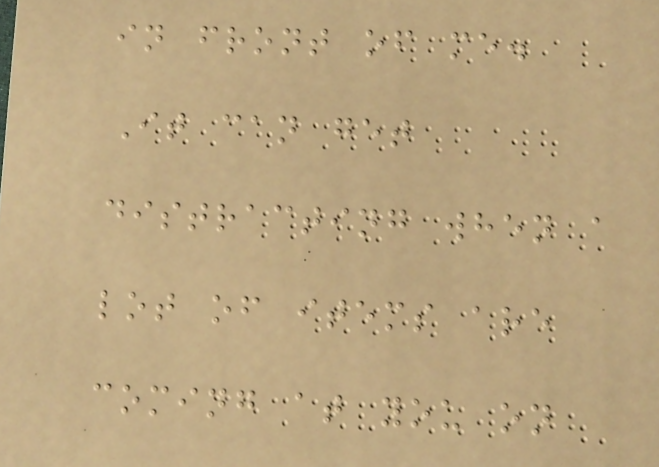in front of me.
It can get
distracting when a
lot of items are
coming at you on
